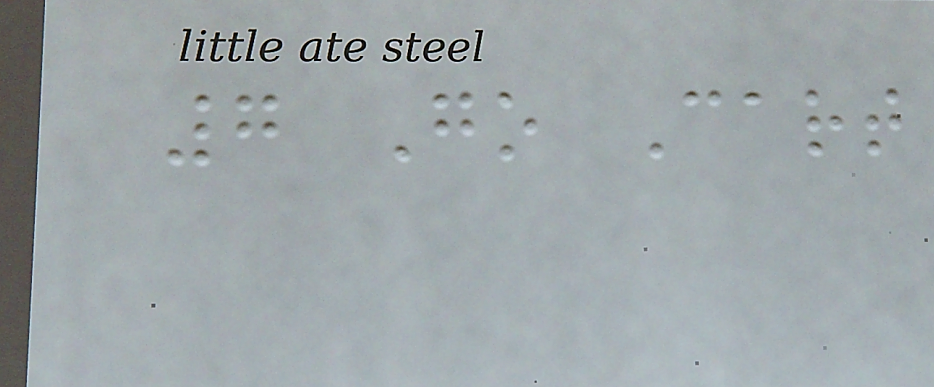7 Go Cart
